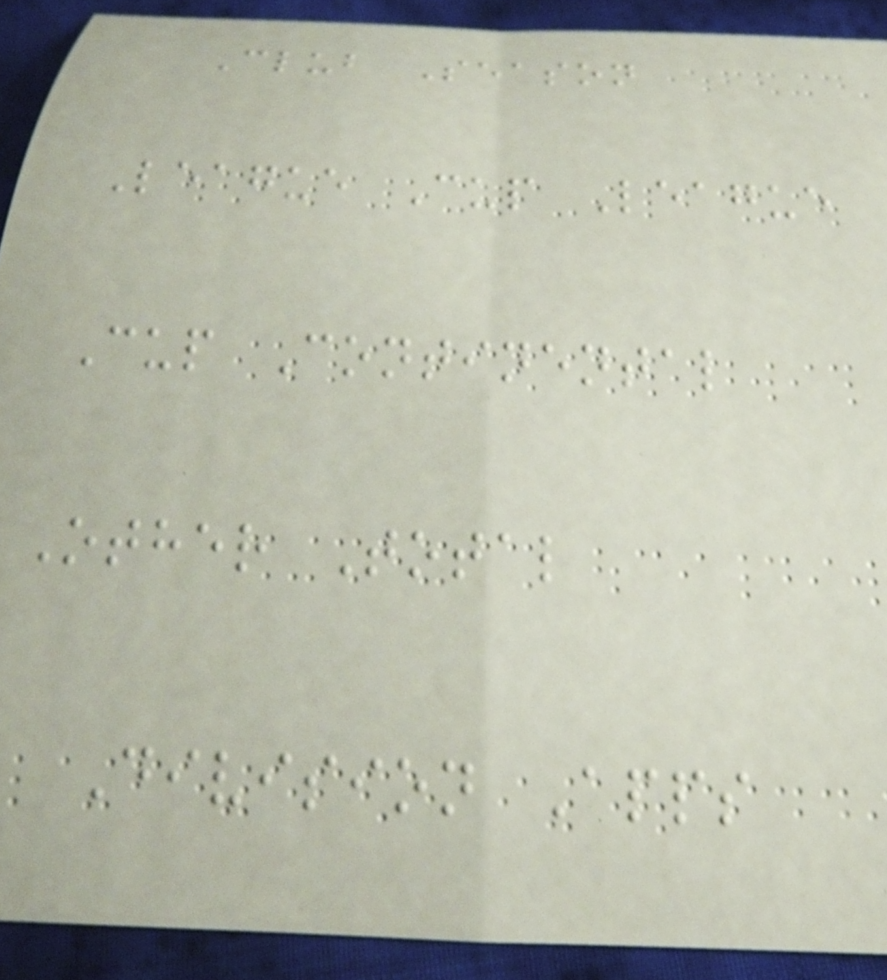Club Season
League Cup League
Cup Continental
Other Total
Division Apps
